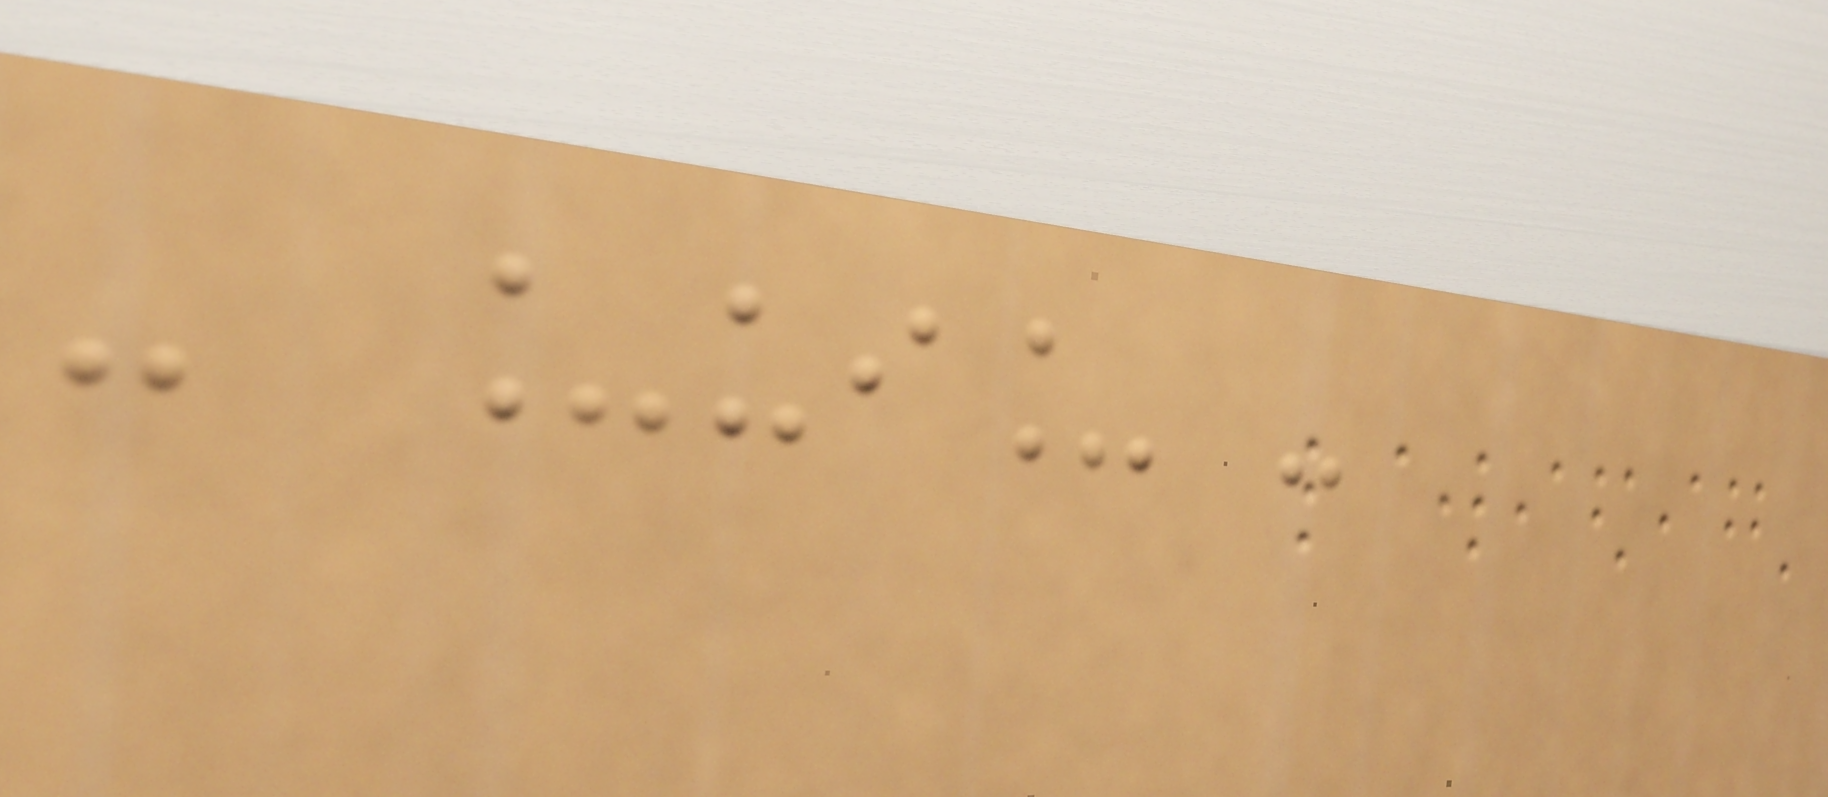- _ui_ -
